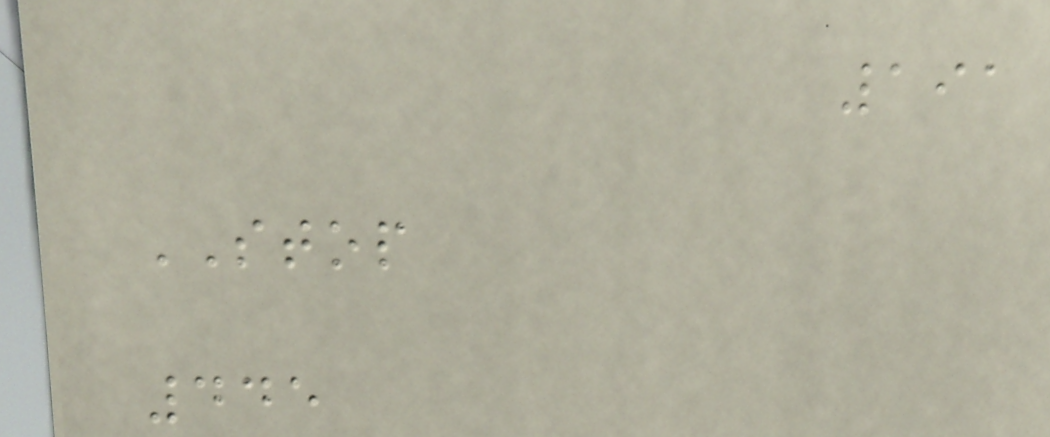191
STOP
445
